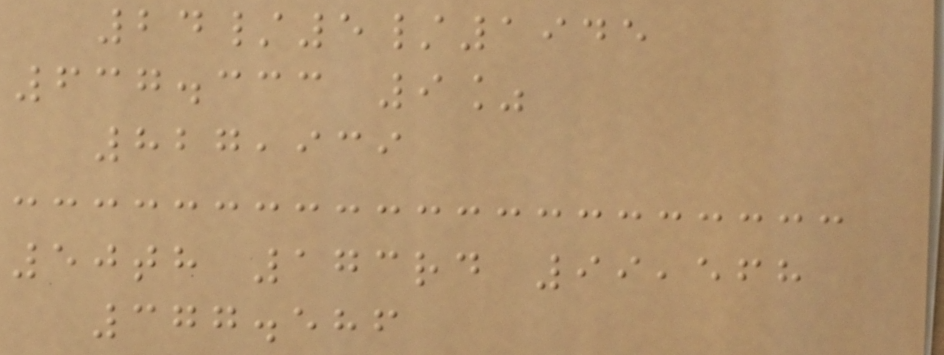24/5/1945
637.333 9%
827,939
50th 173rd 99,568
377.586
